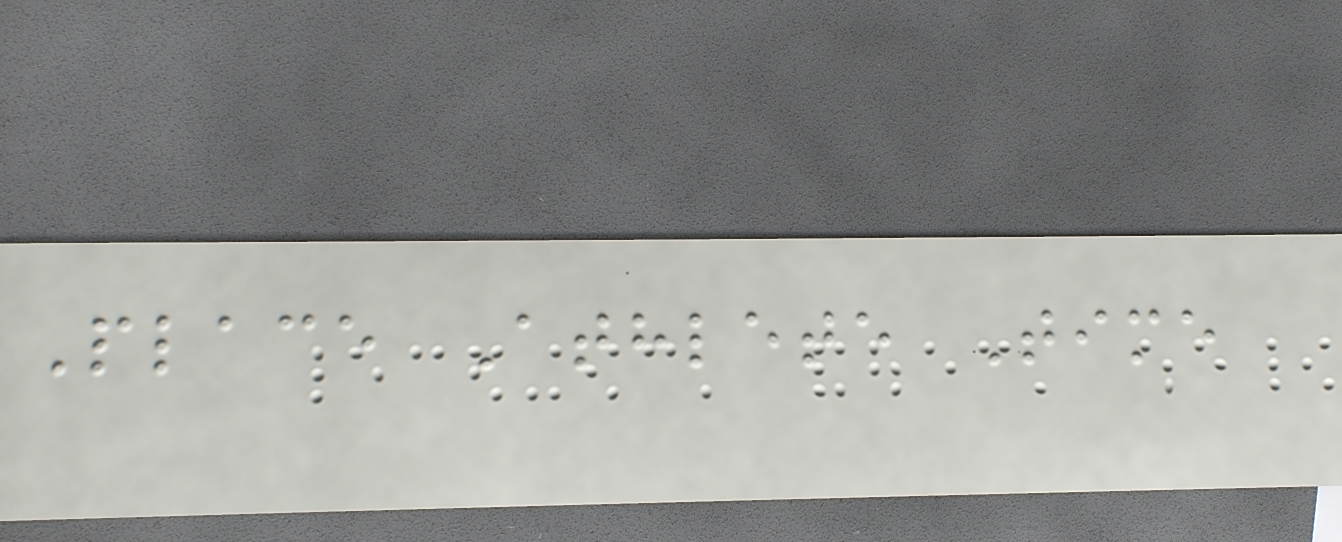Place Athlete Time
